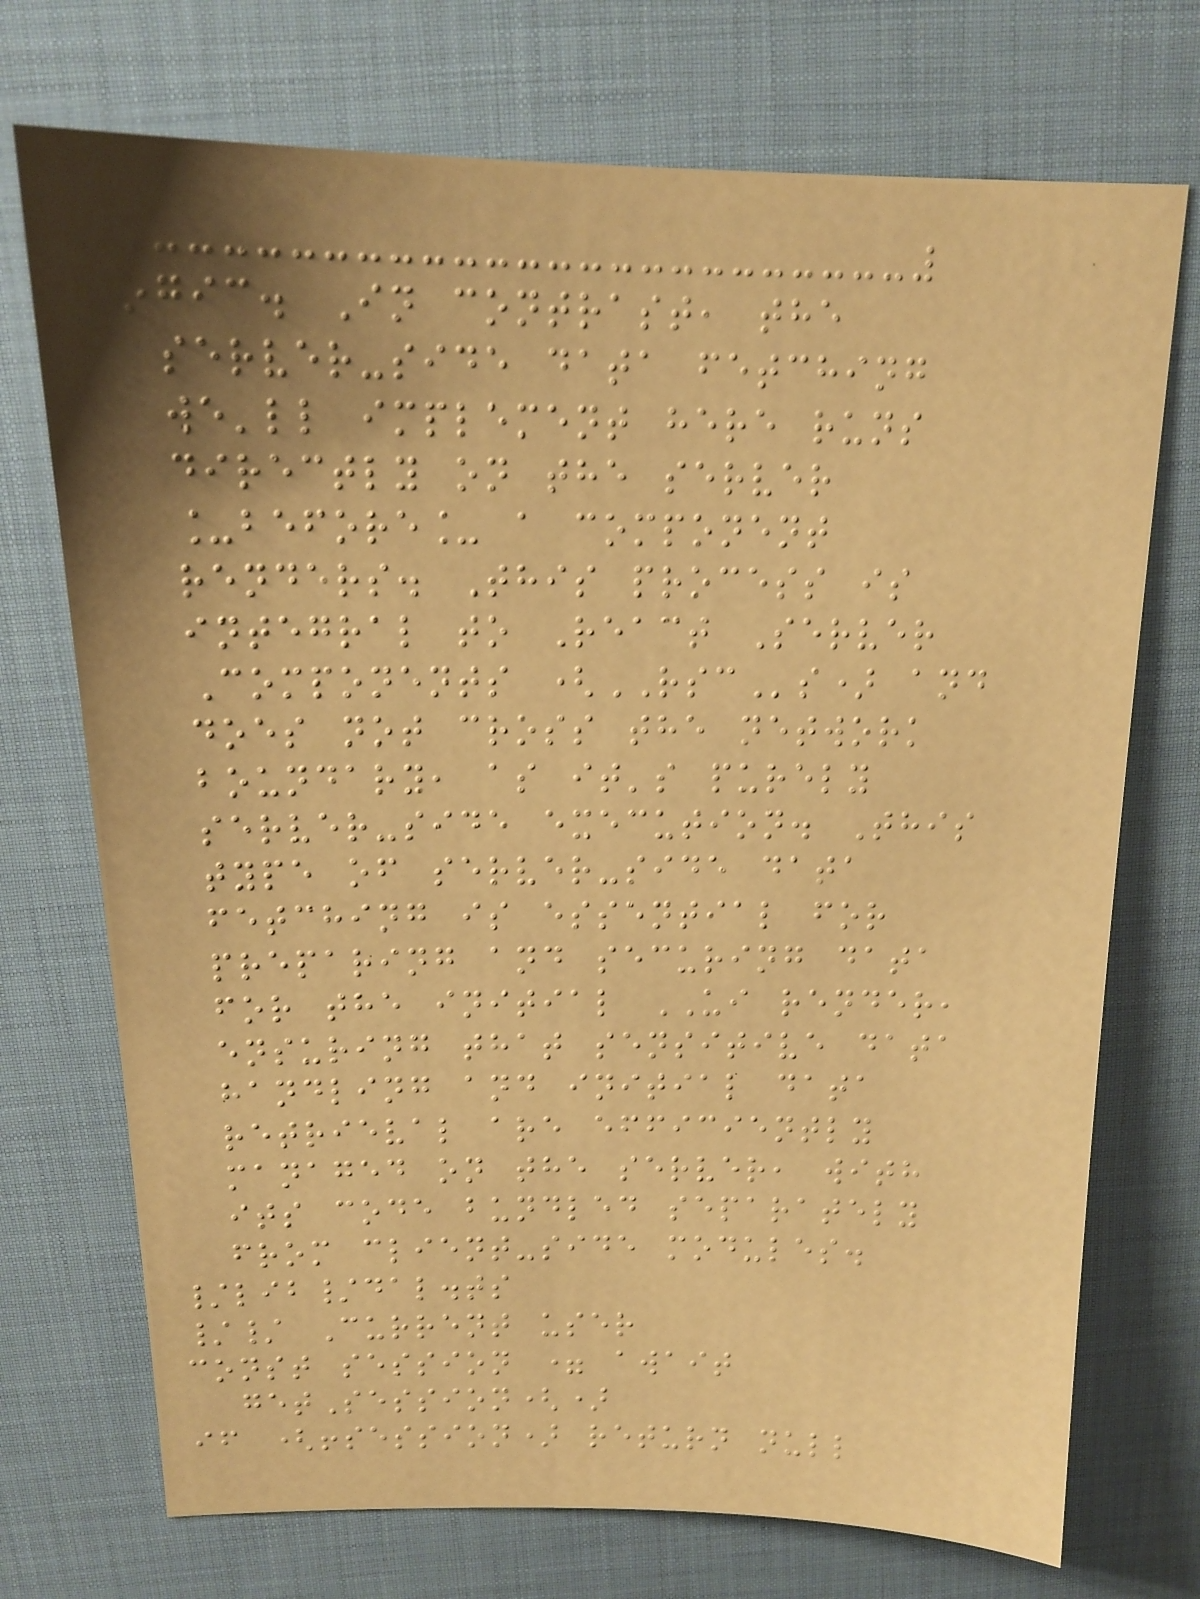logic. In contrast, the
server-side data fetching
we'll implement here runs
directly on the server
_before_ a component
renders. This process is
integral to React Server
Components (RSCs) and
does not cross the network
boundary, as it's purely
server-side execution. This
type of server-side data
fetching is essential for
preparing and securing data
for the initial UI render,
ensuring that sensitive data
handling and initial data
retrieval are efficiently
managed on the server, with
its code bundled separately
from client-side modules.
/lib/dal.ts
// Current user
const session = await
getSession()
if (!session) return null
